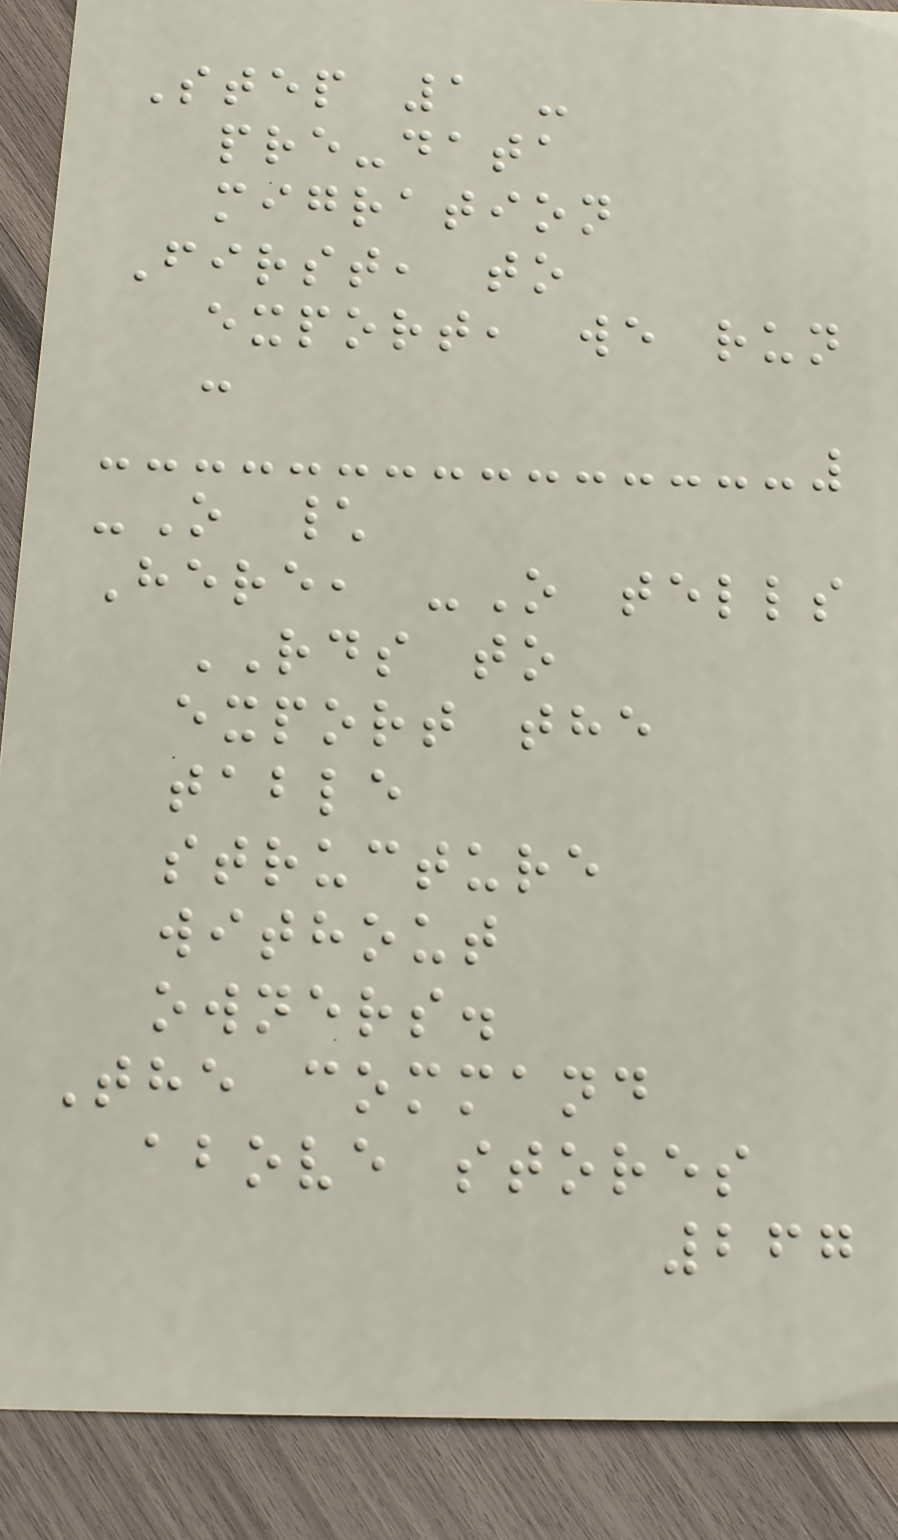Step 1 -
pre-data
migration
First, to
export, we run
:
-O \
Here, -O tells
RDS to
export the
table
structure
without
owners.
The command
above stores
267
